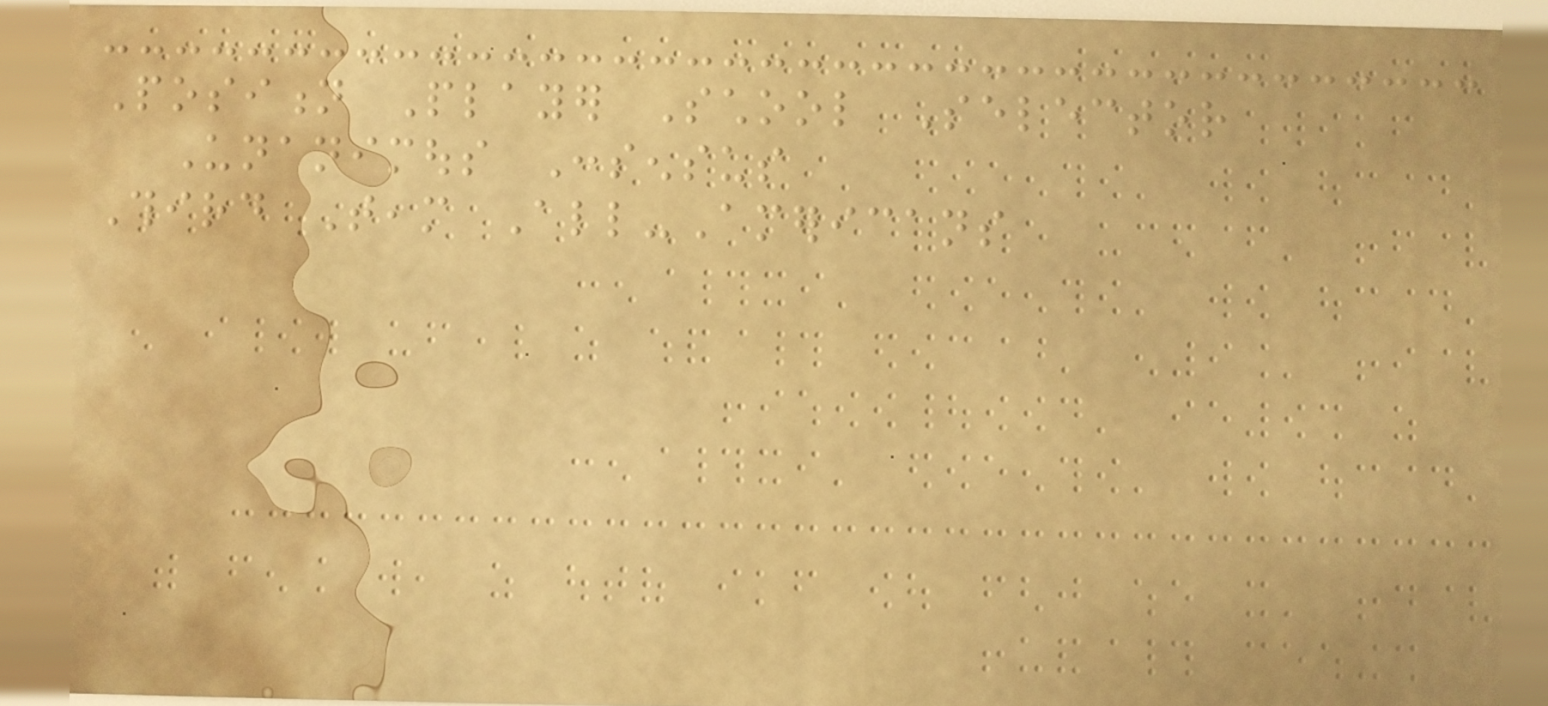Position Player School Selector
Unanimous Consensus
Third Team All-Americans
